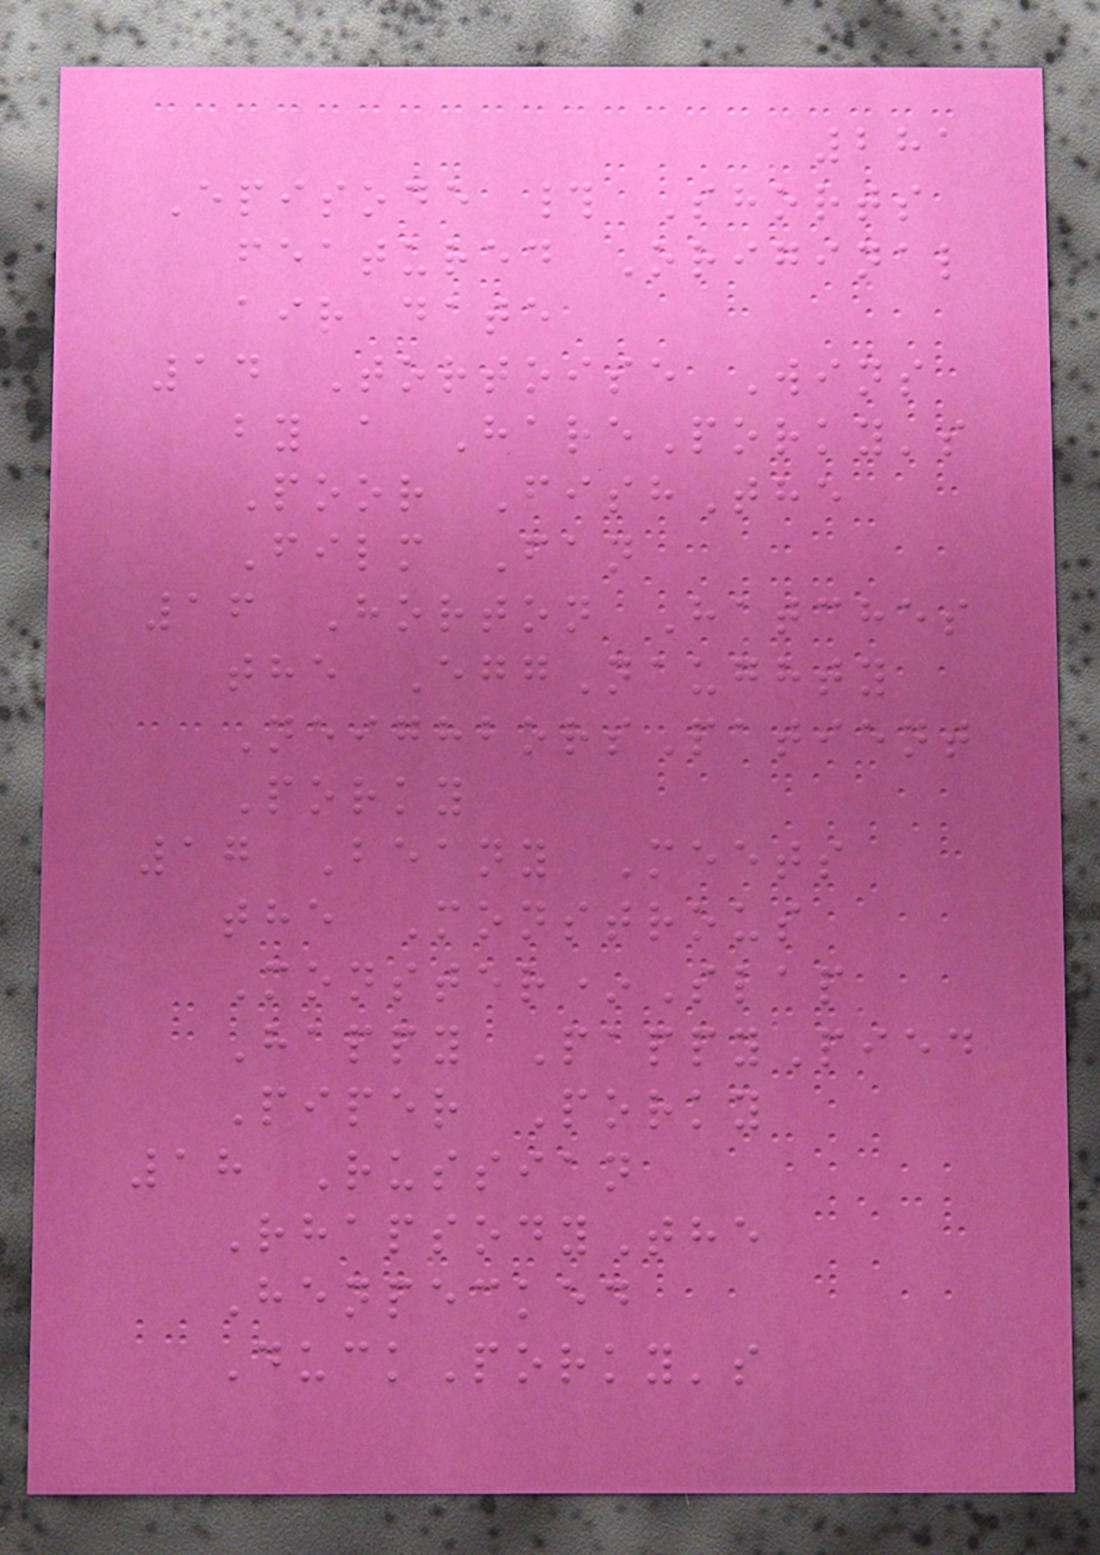281
Episode # Shorts
featured Original
air date
14 Tortoise Wins
by a HarePorky's
Poor FishThe
Film Fan
16 Horton Hatches
the EggNaughty
NeighborsPatient
Porky
17 Beany Meets
the Monstrous
Monster*Slap
Happy PappyPied
Piper Porky
18 Russian
RhapsodyThe
Henpecked
DuckPorky's
